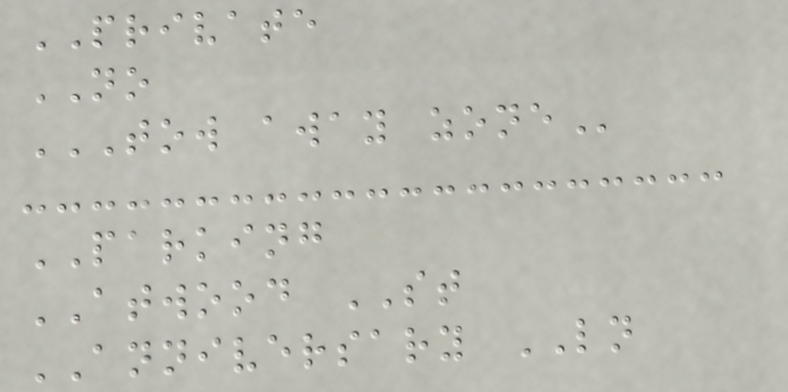PRIVATE
NO
TOW AWAY ZONE
PARKING
ATWOOD ST
ANNIVERSARY LN
